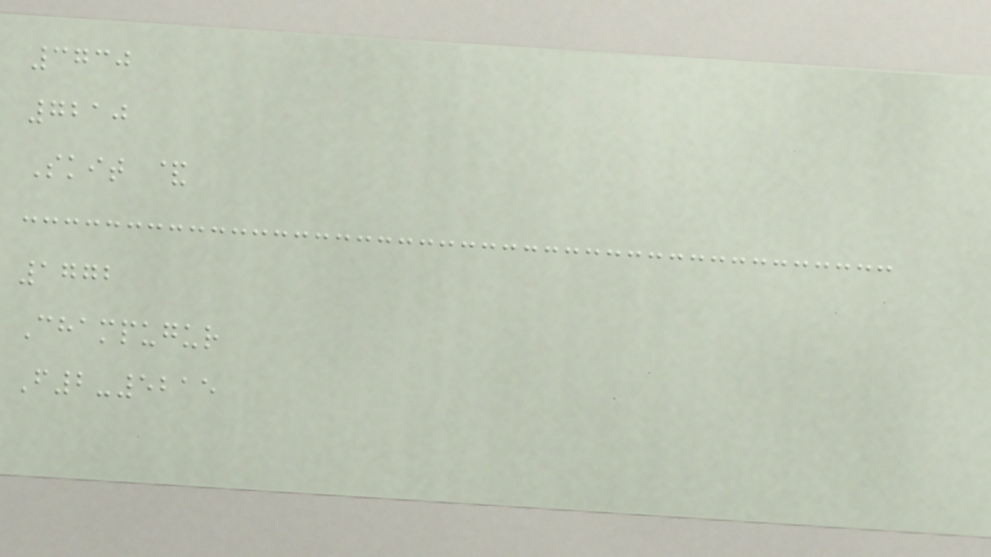3730
7210
Skit &
1772
Champugur
F2-5215
